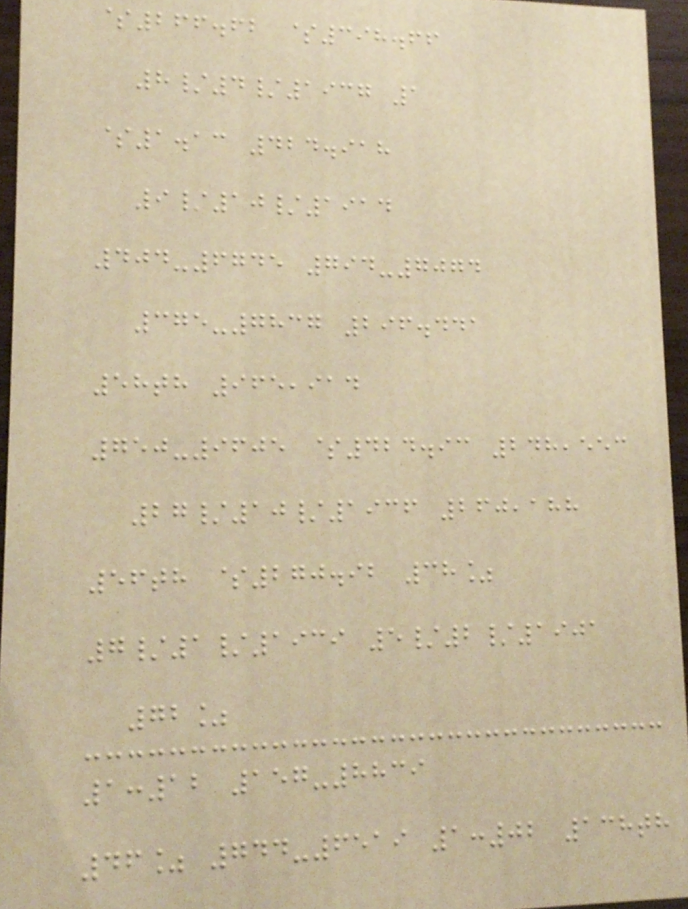$266.62 $398.66
8/4/1937 1
$1.13 424.918
9/10/1914
404-6745 794-7074
375-7837 296.441
58th 965,914
750-9605 $424.93 248,553
27/10/1936 260,188
56th $270.92 38%
7/1/1939 5/2/1901
72%
1:12 157-8839
46% 744-6519 1:02 138th
